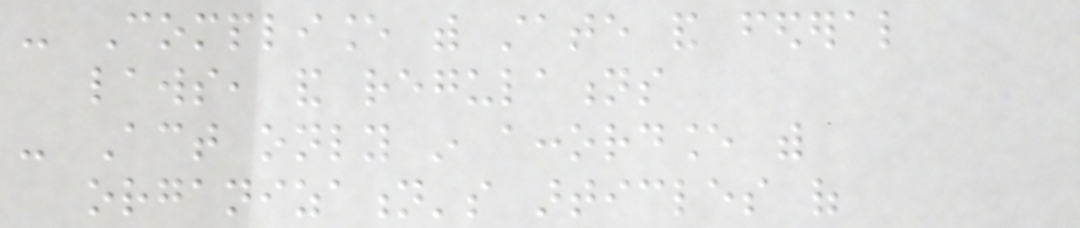- Compliance with state and federal
laws, and regulations
- Act only in accordance with
organization's articles of
